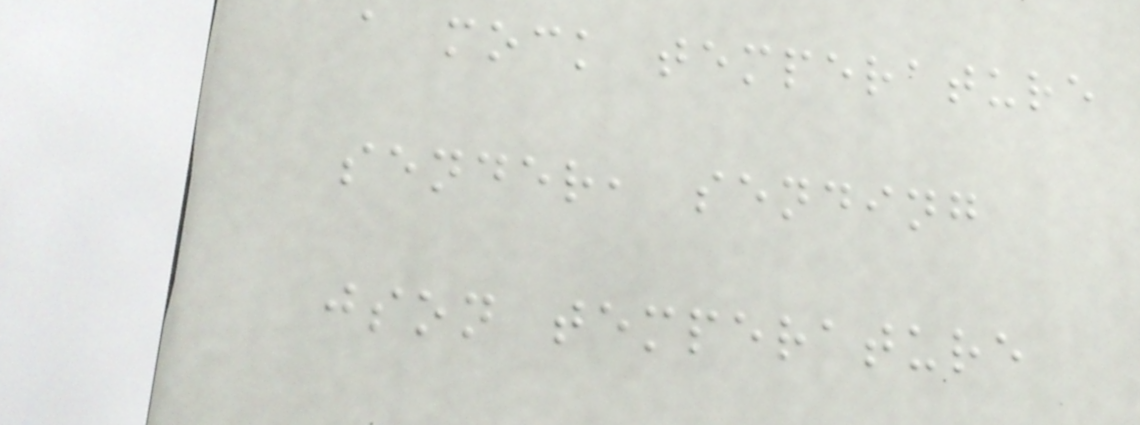a mock temperature
sender, sending
json temperature
